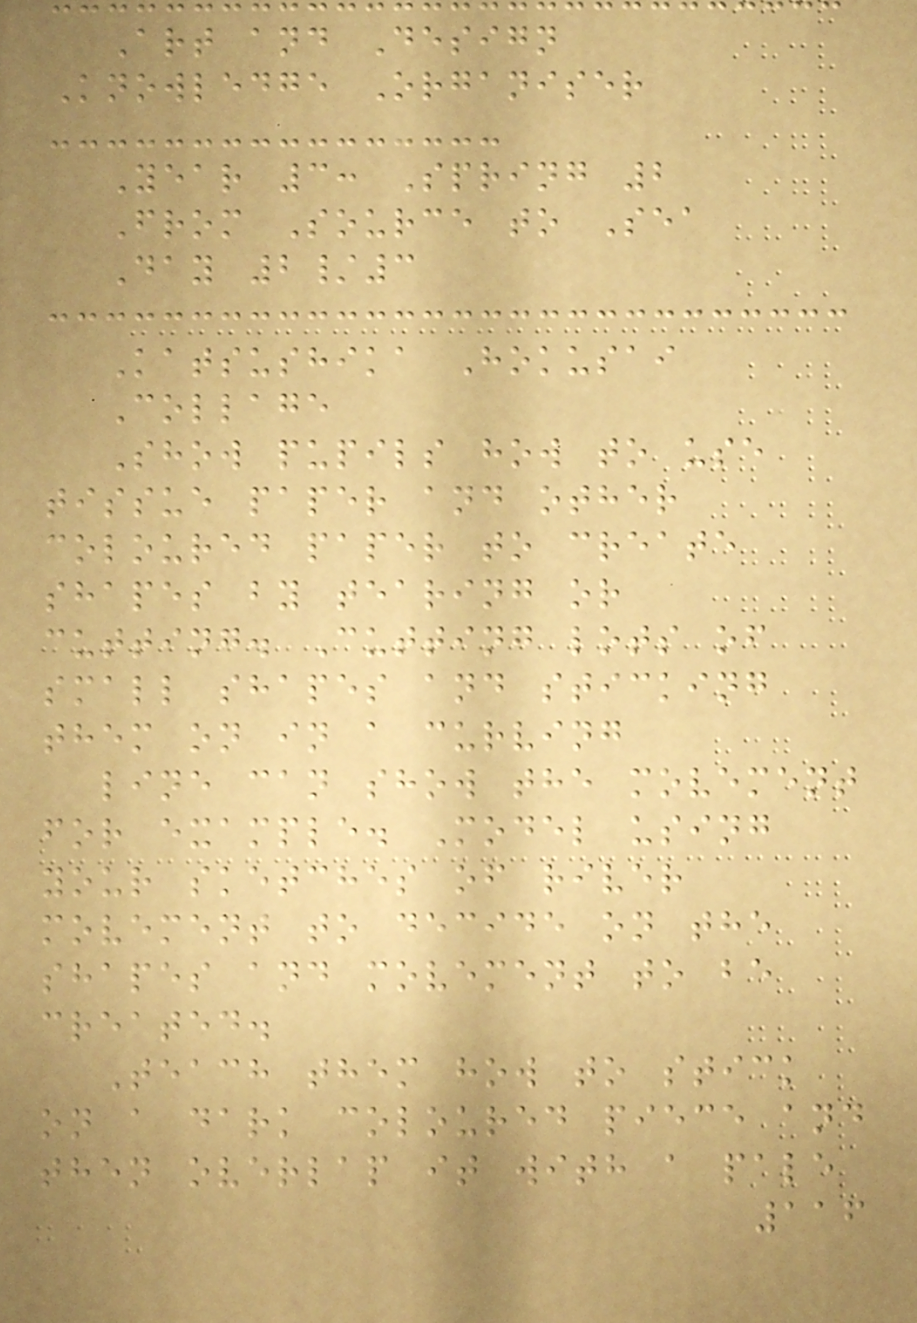Art and Design
Knowledge Organiser
Year 3: Spring 2
From Source to Sea
Day 2/3
Katsushika Hokusai
Collage
Show pupils how to use
tissue paper and other
coloured paper to create
shapes by tearing or
cutting. Cutting lots of
small shapes and sticking
them on in a curving
line can show the movement
for example. Model using
your sketches of river
movement to decide on the
shapes and movement to be
created.
Teach them how to stick
on a dark coloured piece and
then overlap it with a pale
116
